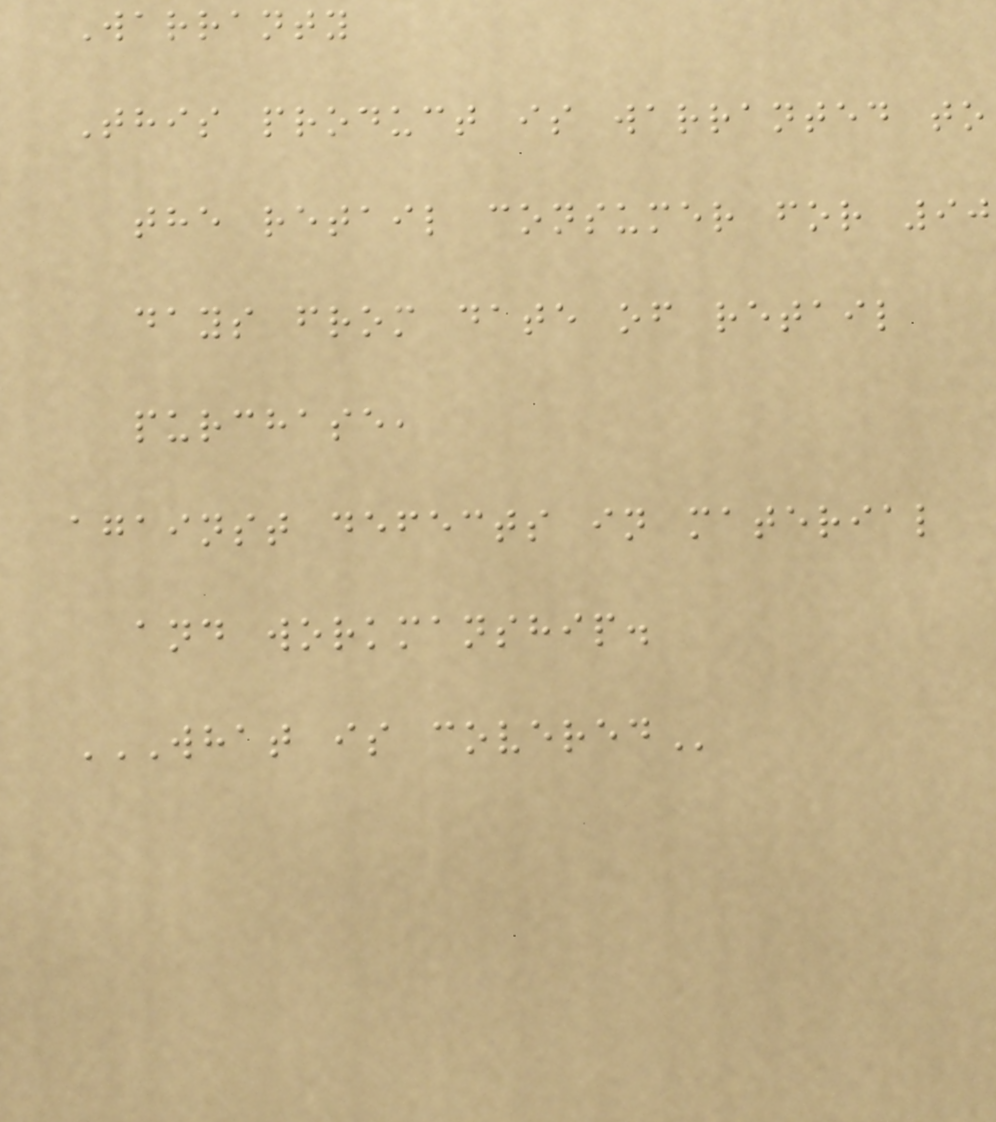Warranty
This product is warranted to
the retail consumer for 90
days from date of retail
purchase,
against defects in material
and workmanship.
WHAT IS COVERED
